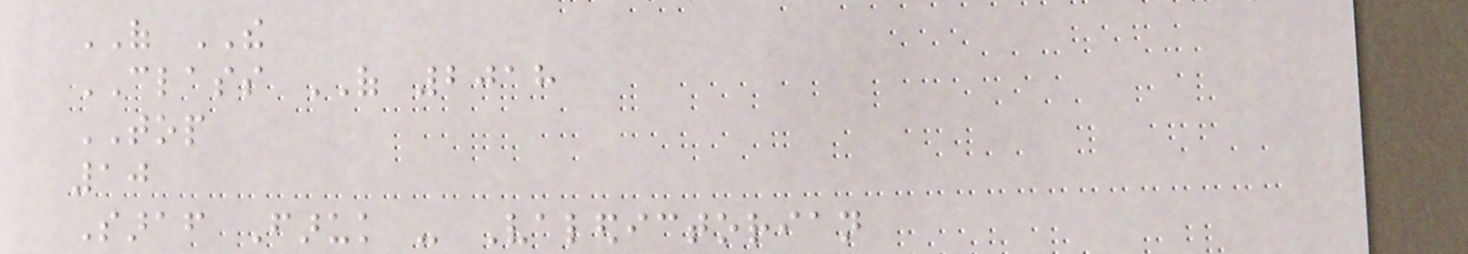OF THE
CLASS OF 2018
TOP
10
Saraf Faruk - Valedictorian
